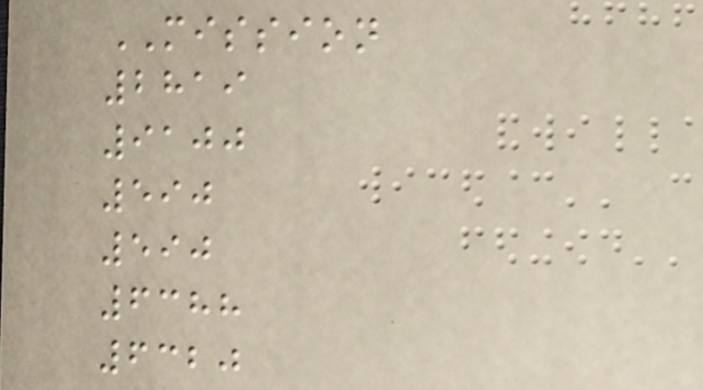MISSION
2819
9100
590
590
6388
6320
